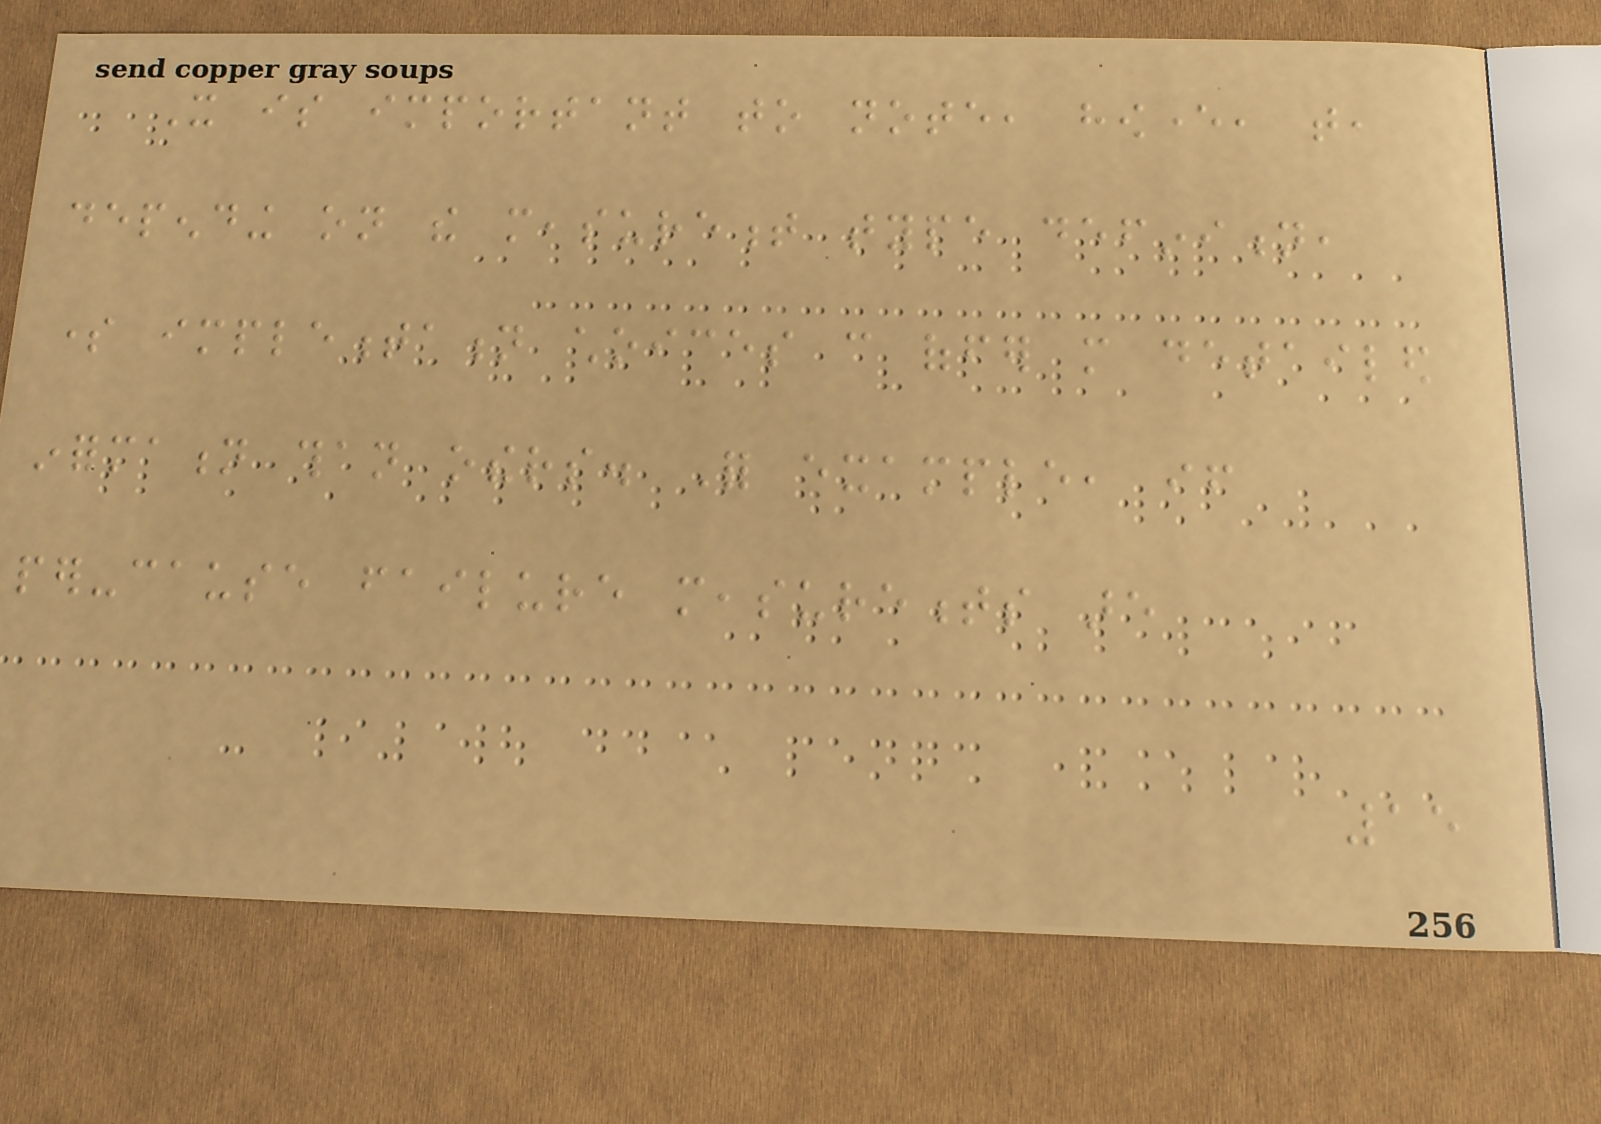It is important to note, however, that,
depending on the measurement type definition,
some implementation choices can offer more detailed
information than others. For example, if
per-cause failure measurements are
15
